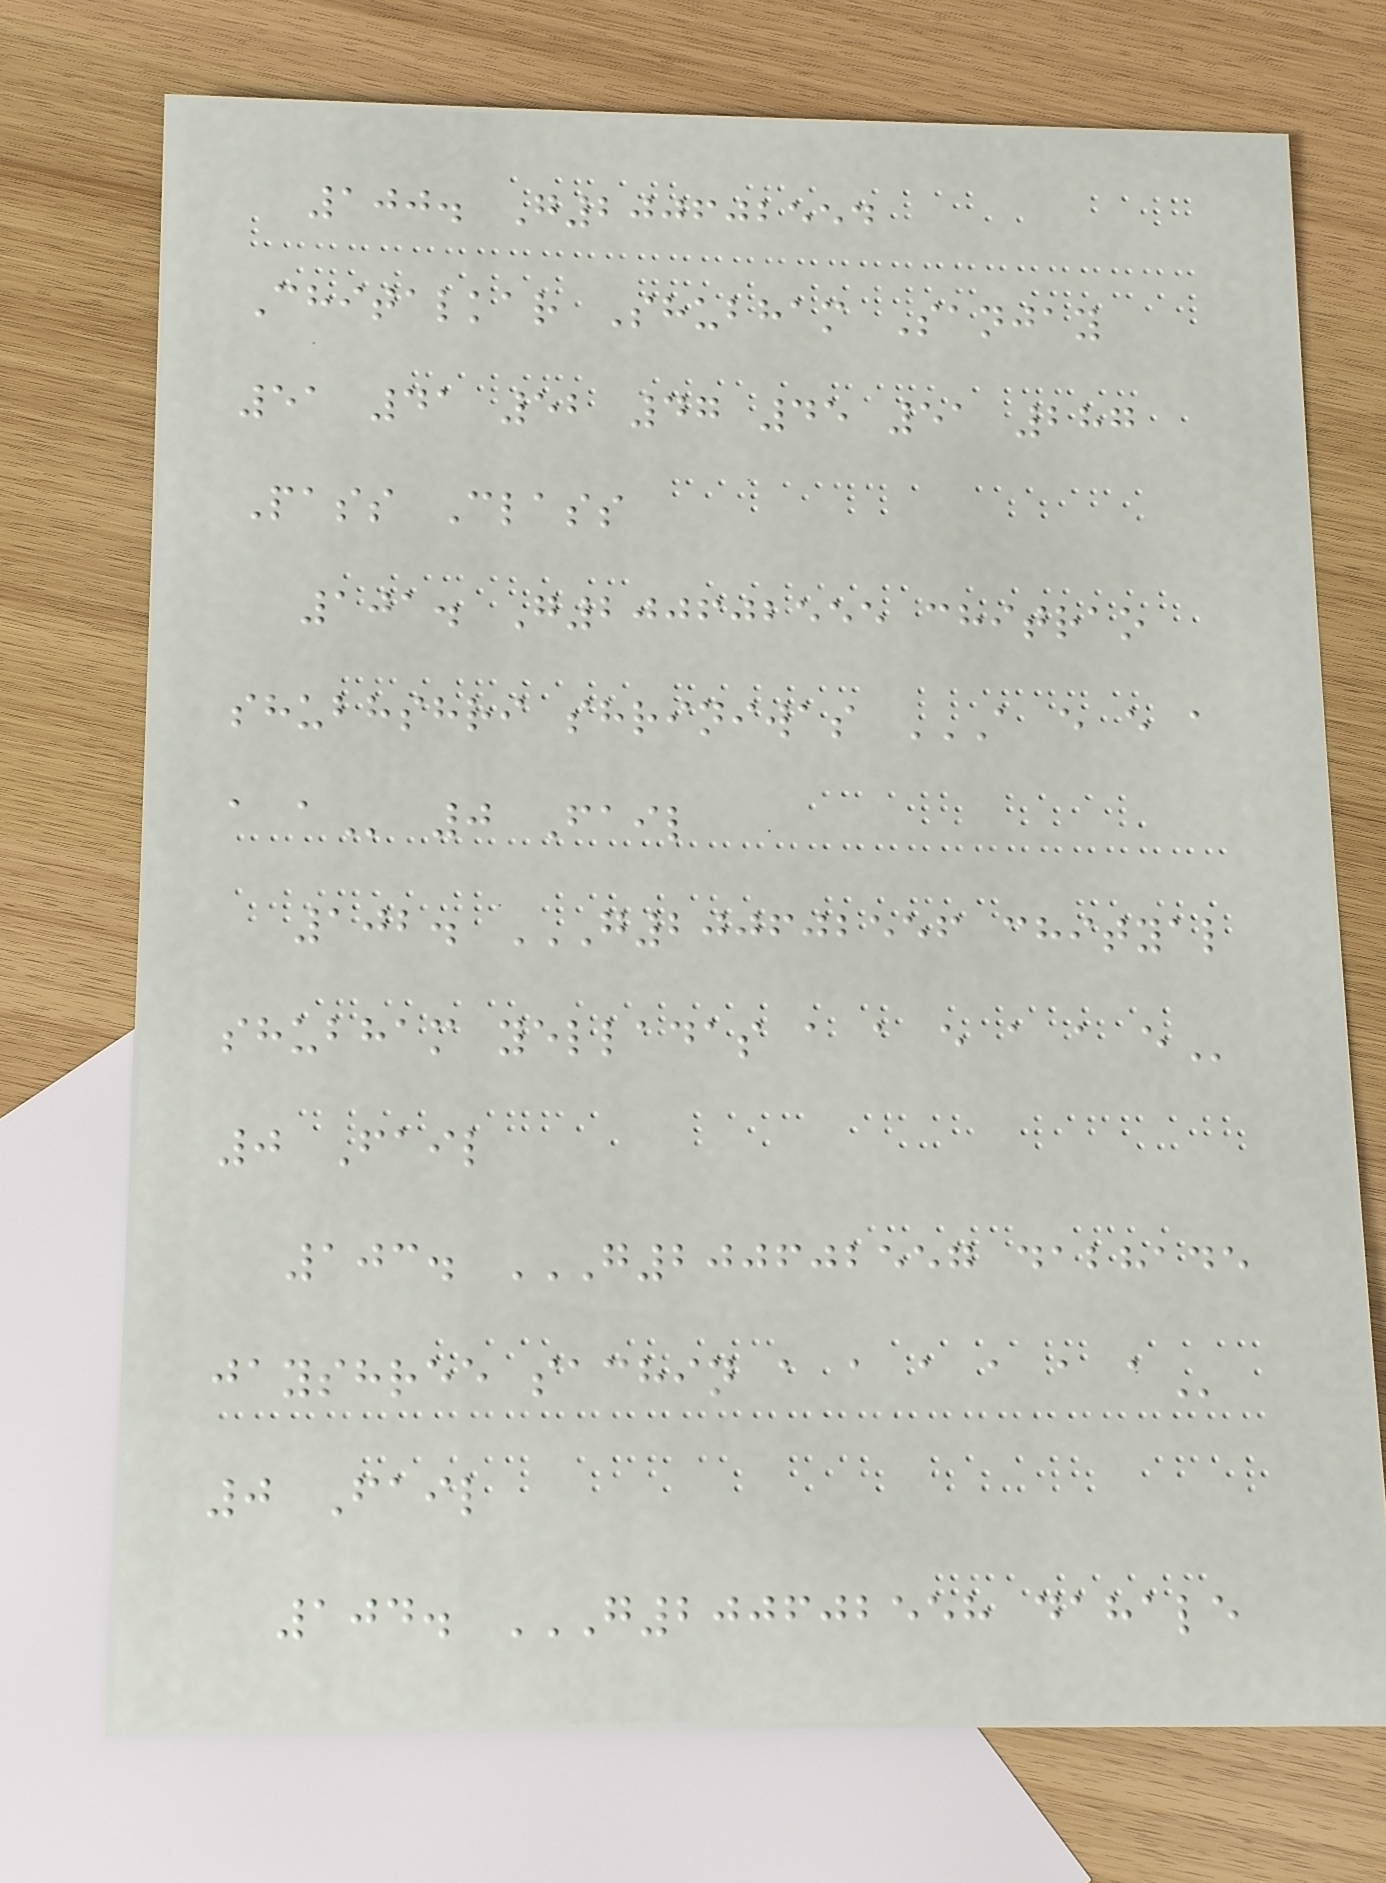100. G200602554
Chitalkar Shubham Sanjay
51 41 52 47 45 51 287
Pass Class
101. G200602555 chitrao
shubhshri shriniwas A E E A
A A 0 Fail
102. G200602556 CHITYAL
SHUBHAM YELLADAS A A E A A E
0 Fail
103. G200602557 DABHADE
JAYSHREE SACHIN A A A A A A
0 Fail
104. G200602558 DAHALE
